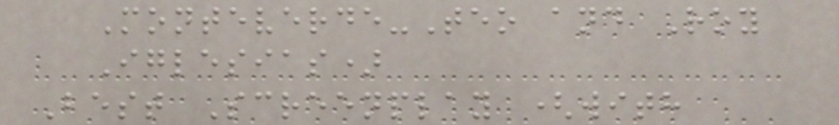Monteverde-Teo and Roy
Iglesias)
Best Screenplay (with
